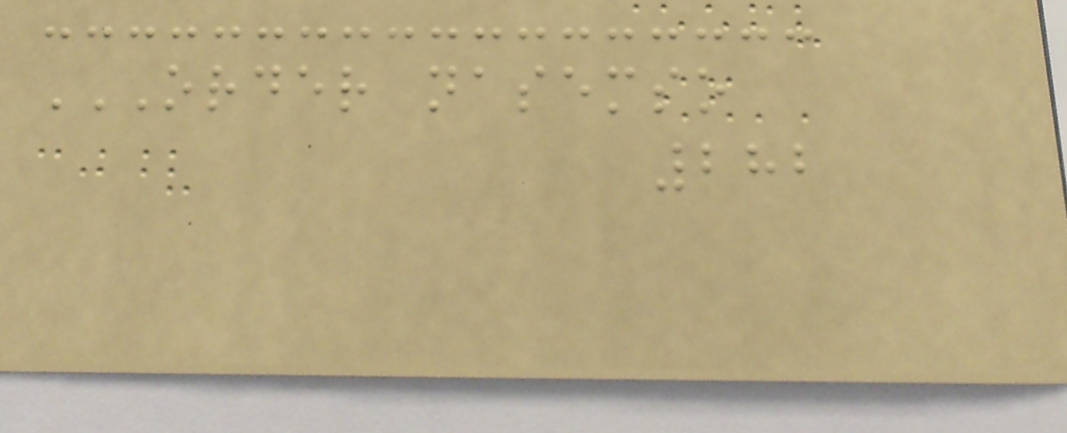ORDER NASEMSO
282
